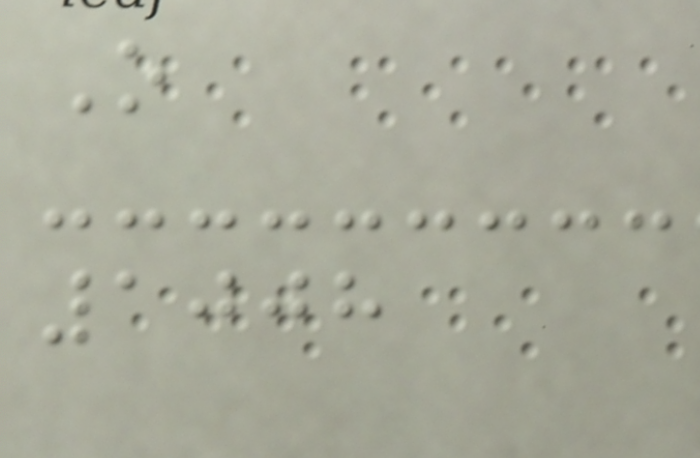O
1008
